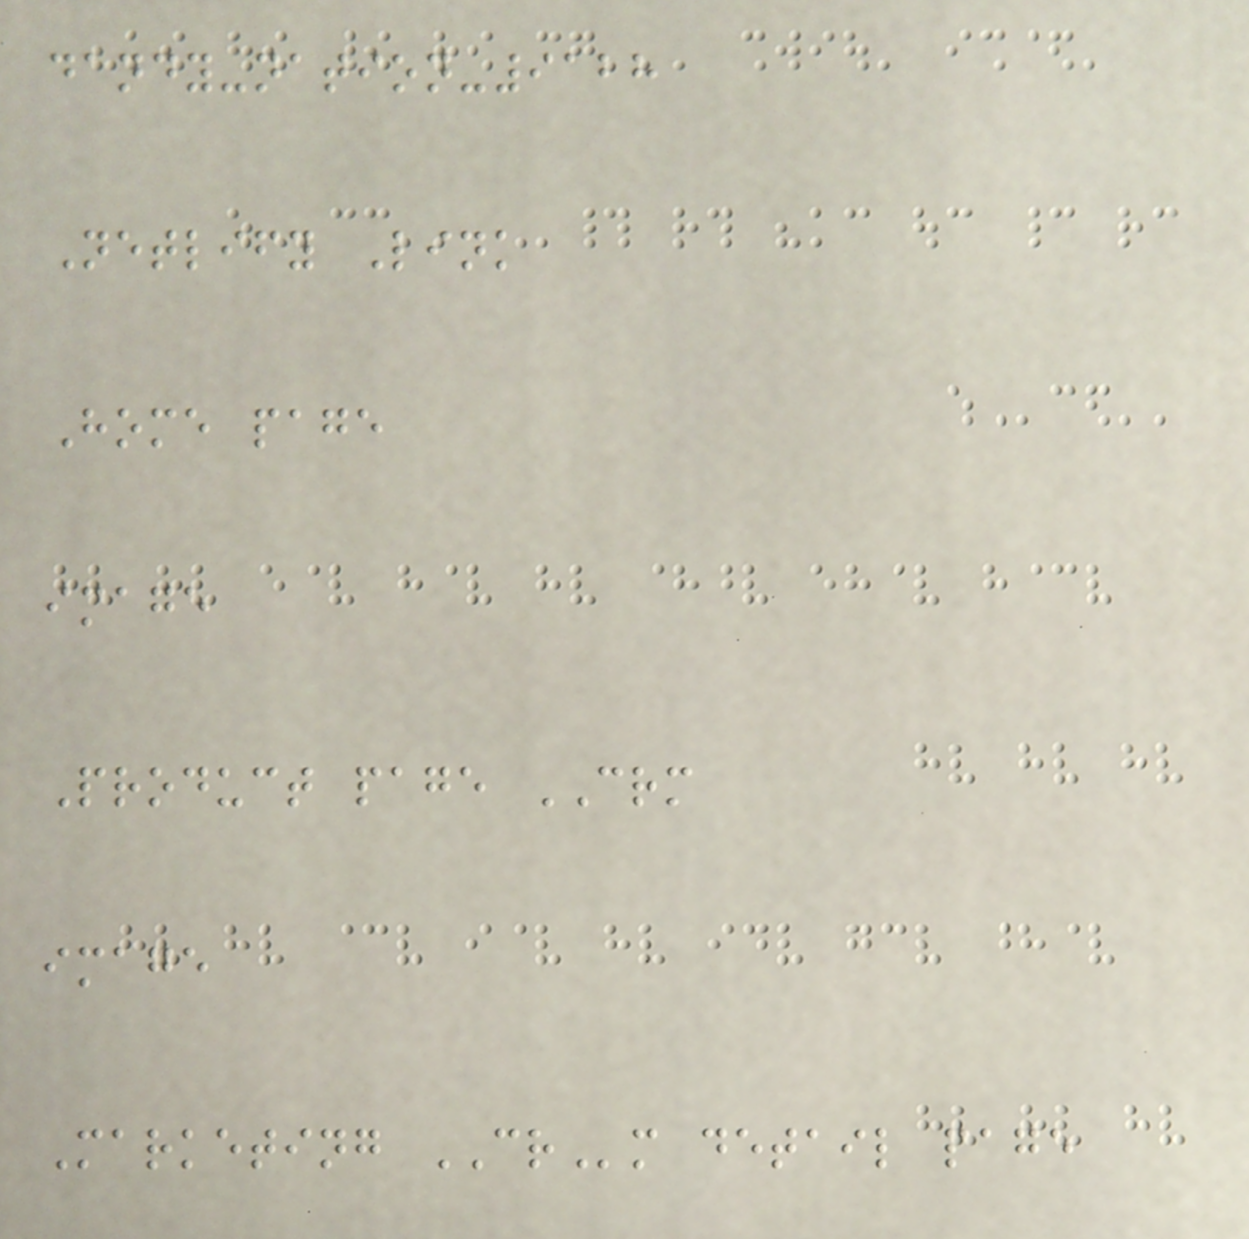dandy-nation-9128
Netlify Link
Home page
image
Product page CRM
image
Marketing CRm detail page
